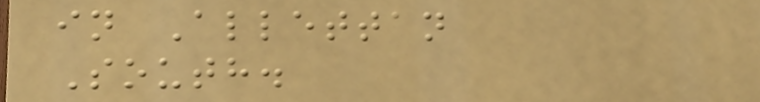in Allettan
South.
